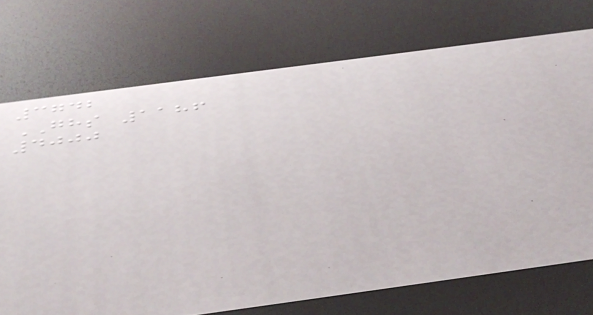3742
GHS 1186
4000
